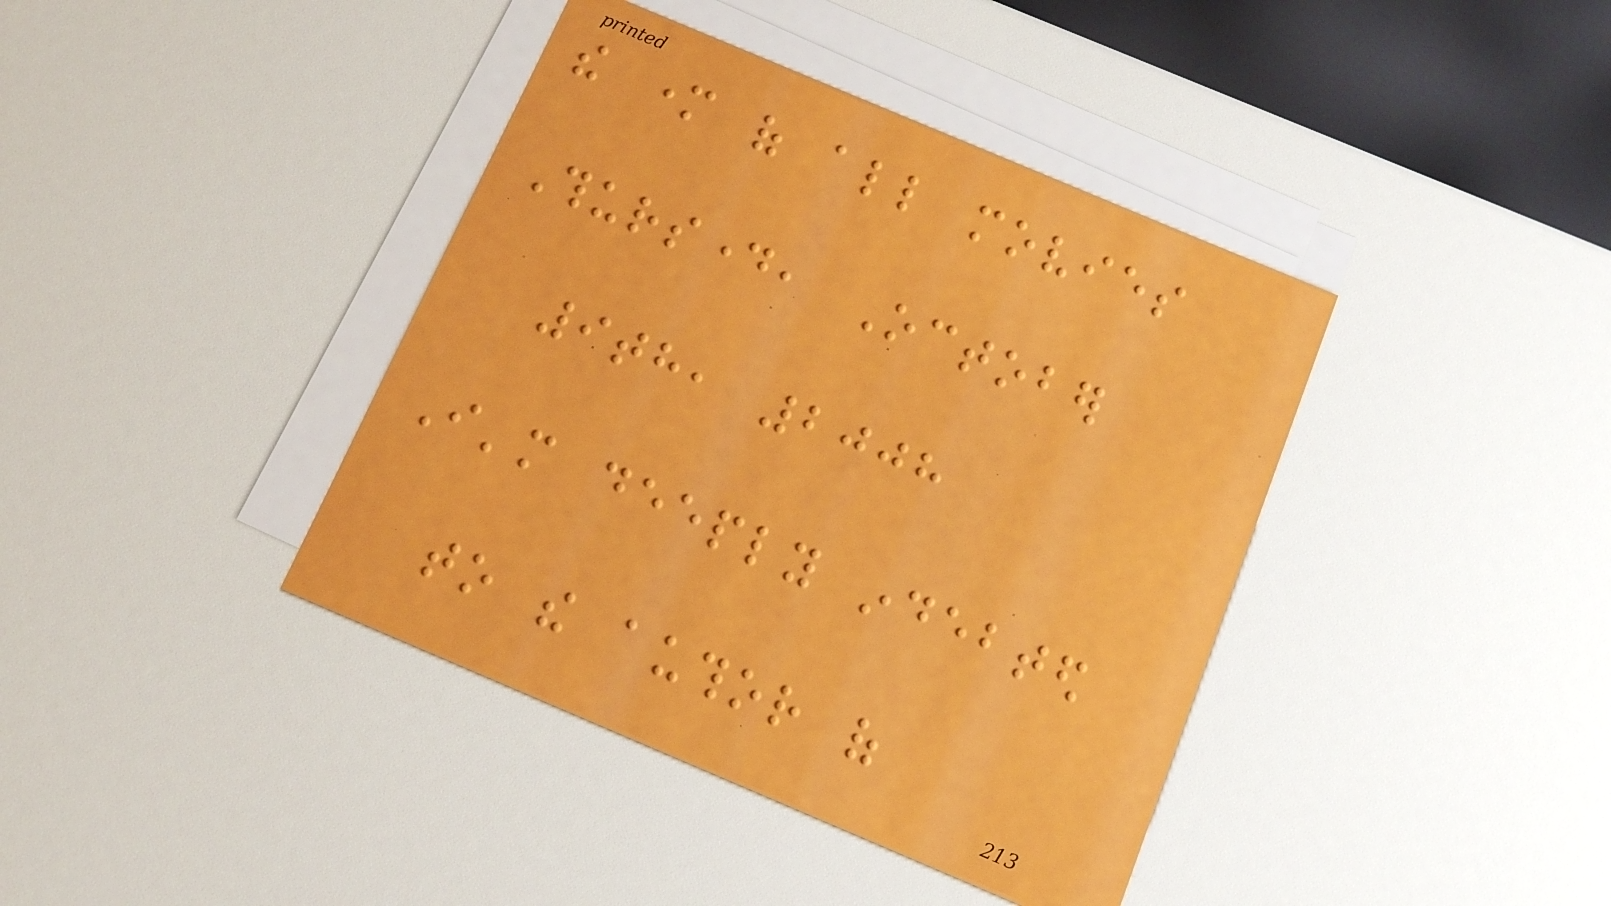the mother of all movies
Thursday, October
9th, 2008
I'm deeply indebted
to the author of
